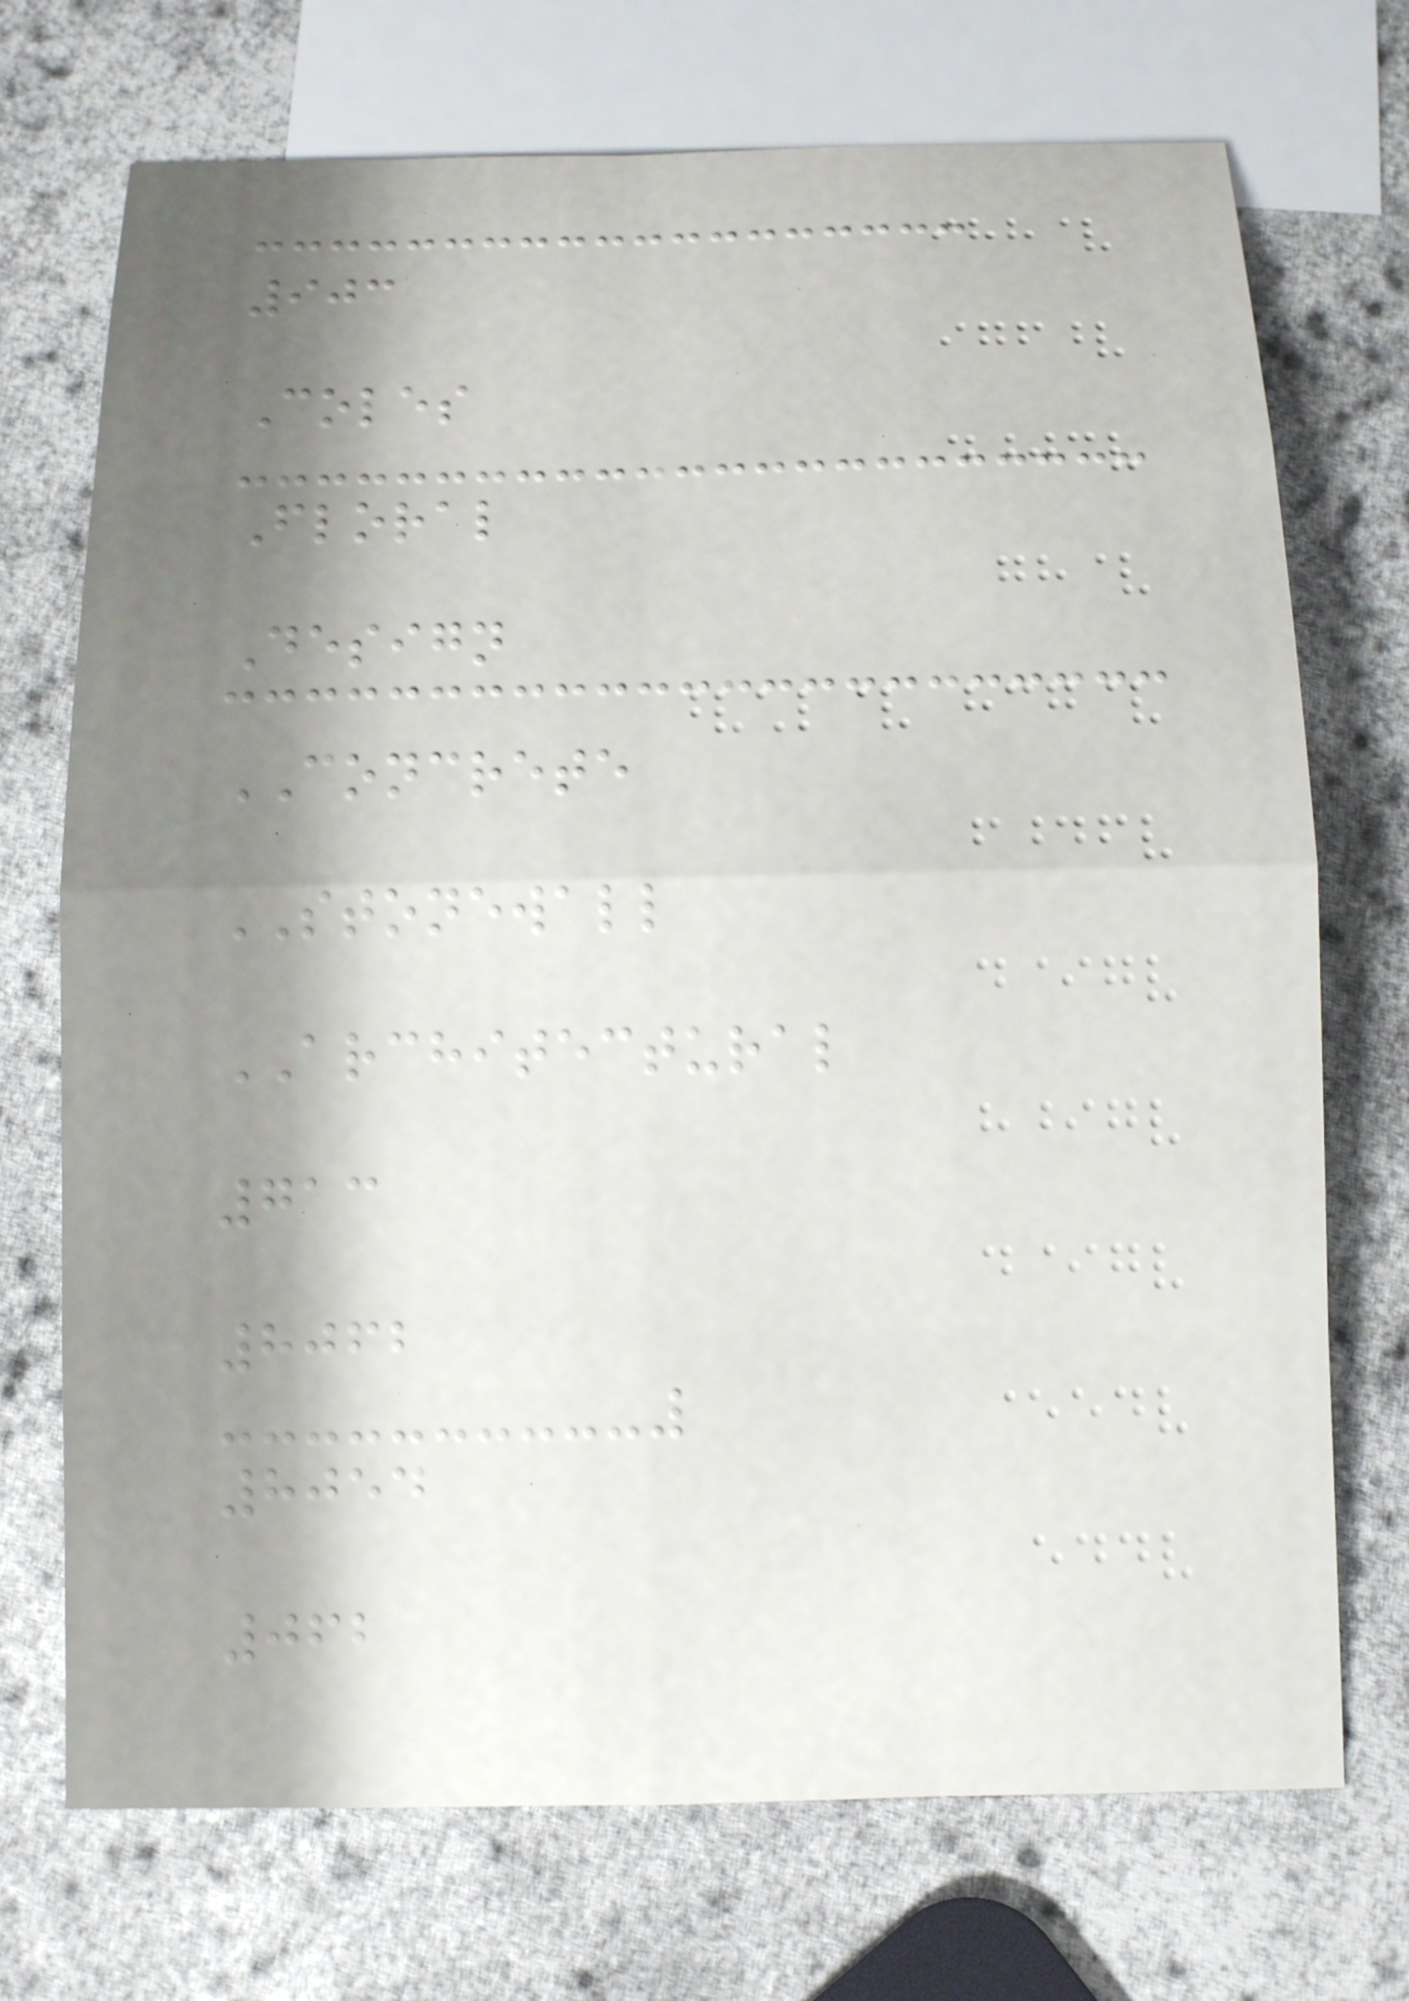903
Coles
Floral
Design
CONCRETE
STONEWALL
ARCHITECTURAL
713
8062
8054
062
